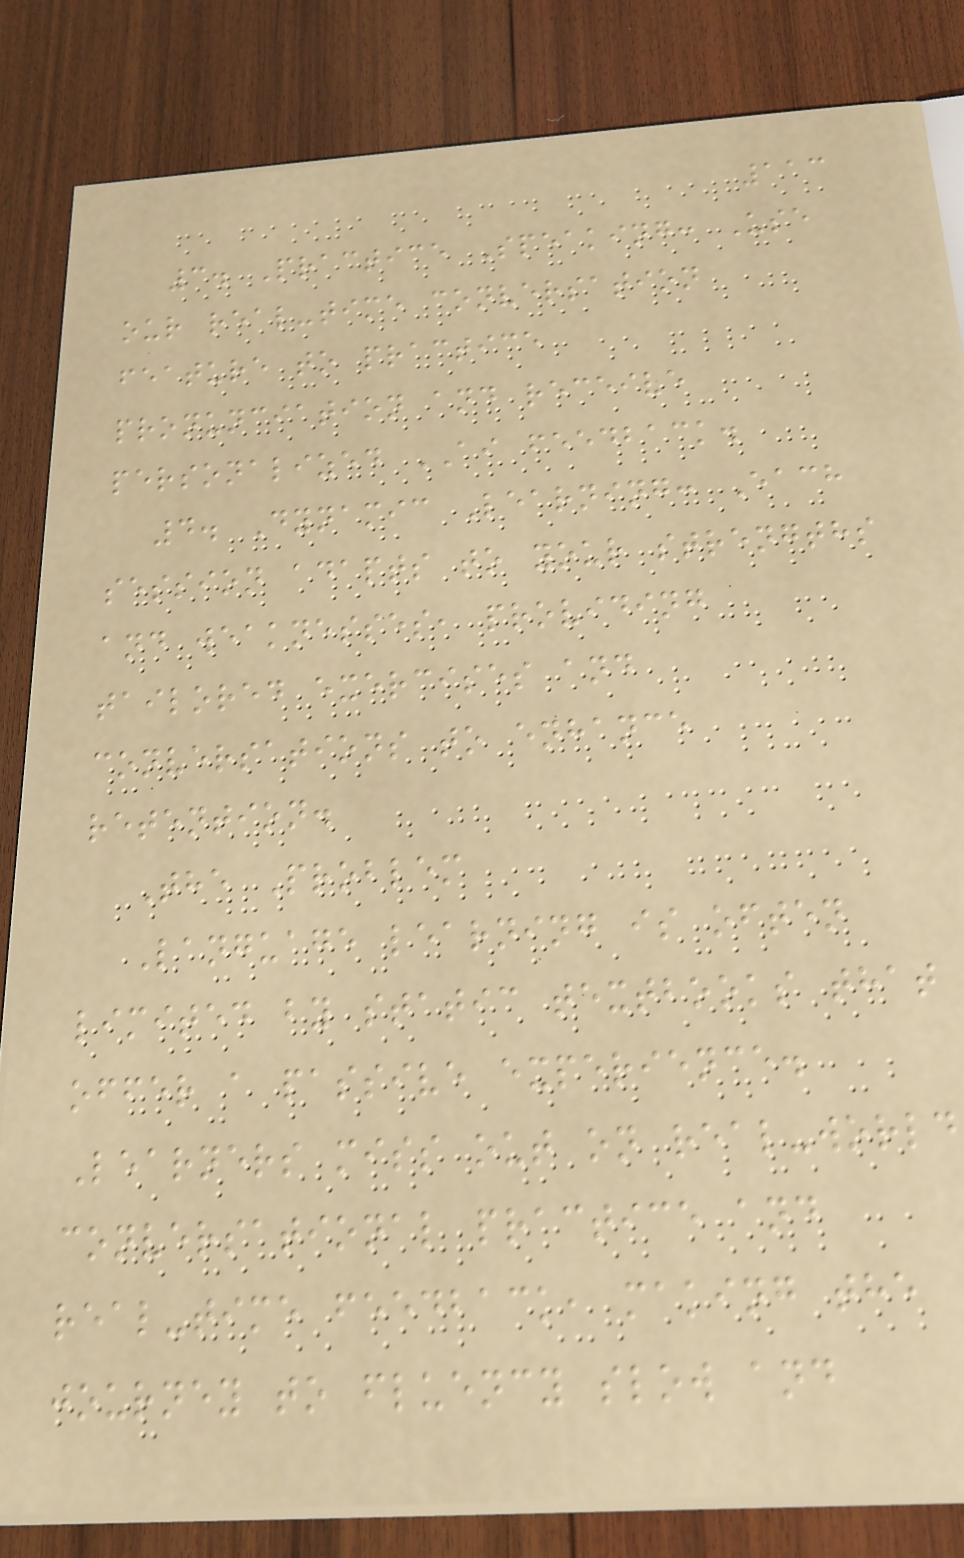113
3. Practice Speaking: Use
our real-time conversation
feature to practice
pronunciation and receive
personalized AI feedback.
4. Dynamic Learning: Each
session adapts to your strengths
and weaknesses, providing
tailored exercises and
conversations to enhance
retention.
The Problem
Language learning is often
limited by static textbooks that
offer a passive experience.
Learners miss out on real-world
conversational practice and
real-time feedback, making the
journey to fluency slow and
